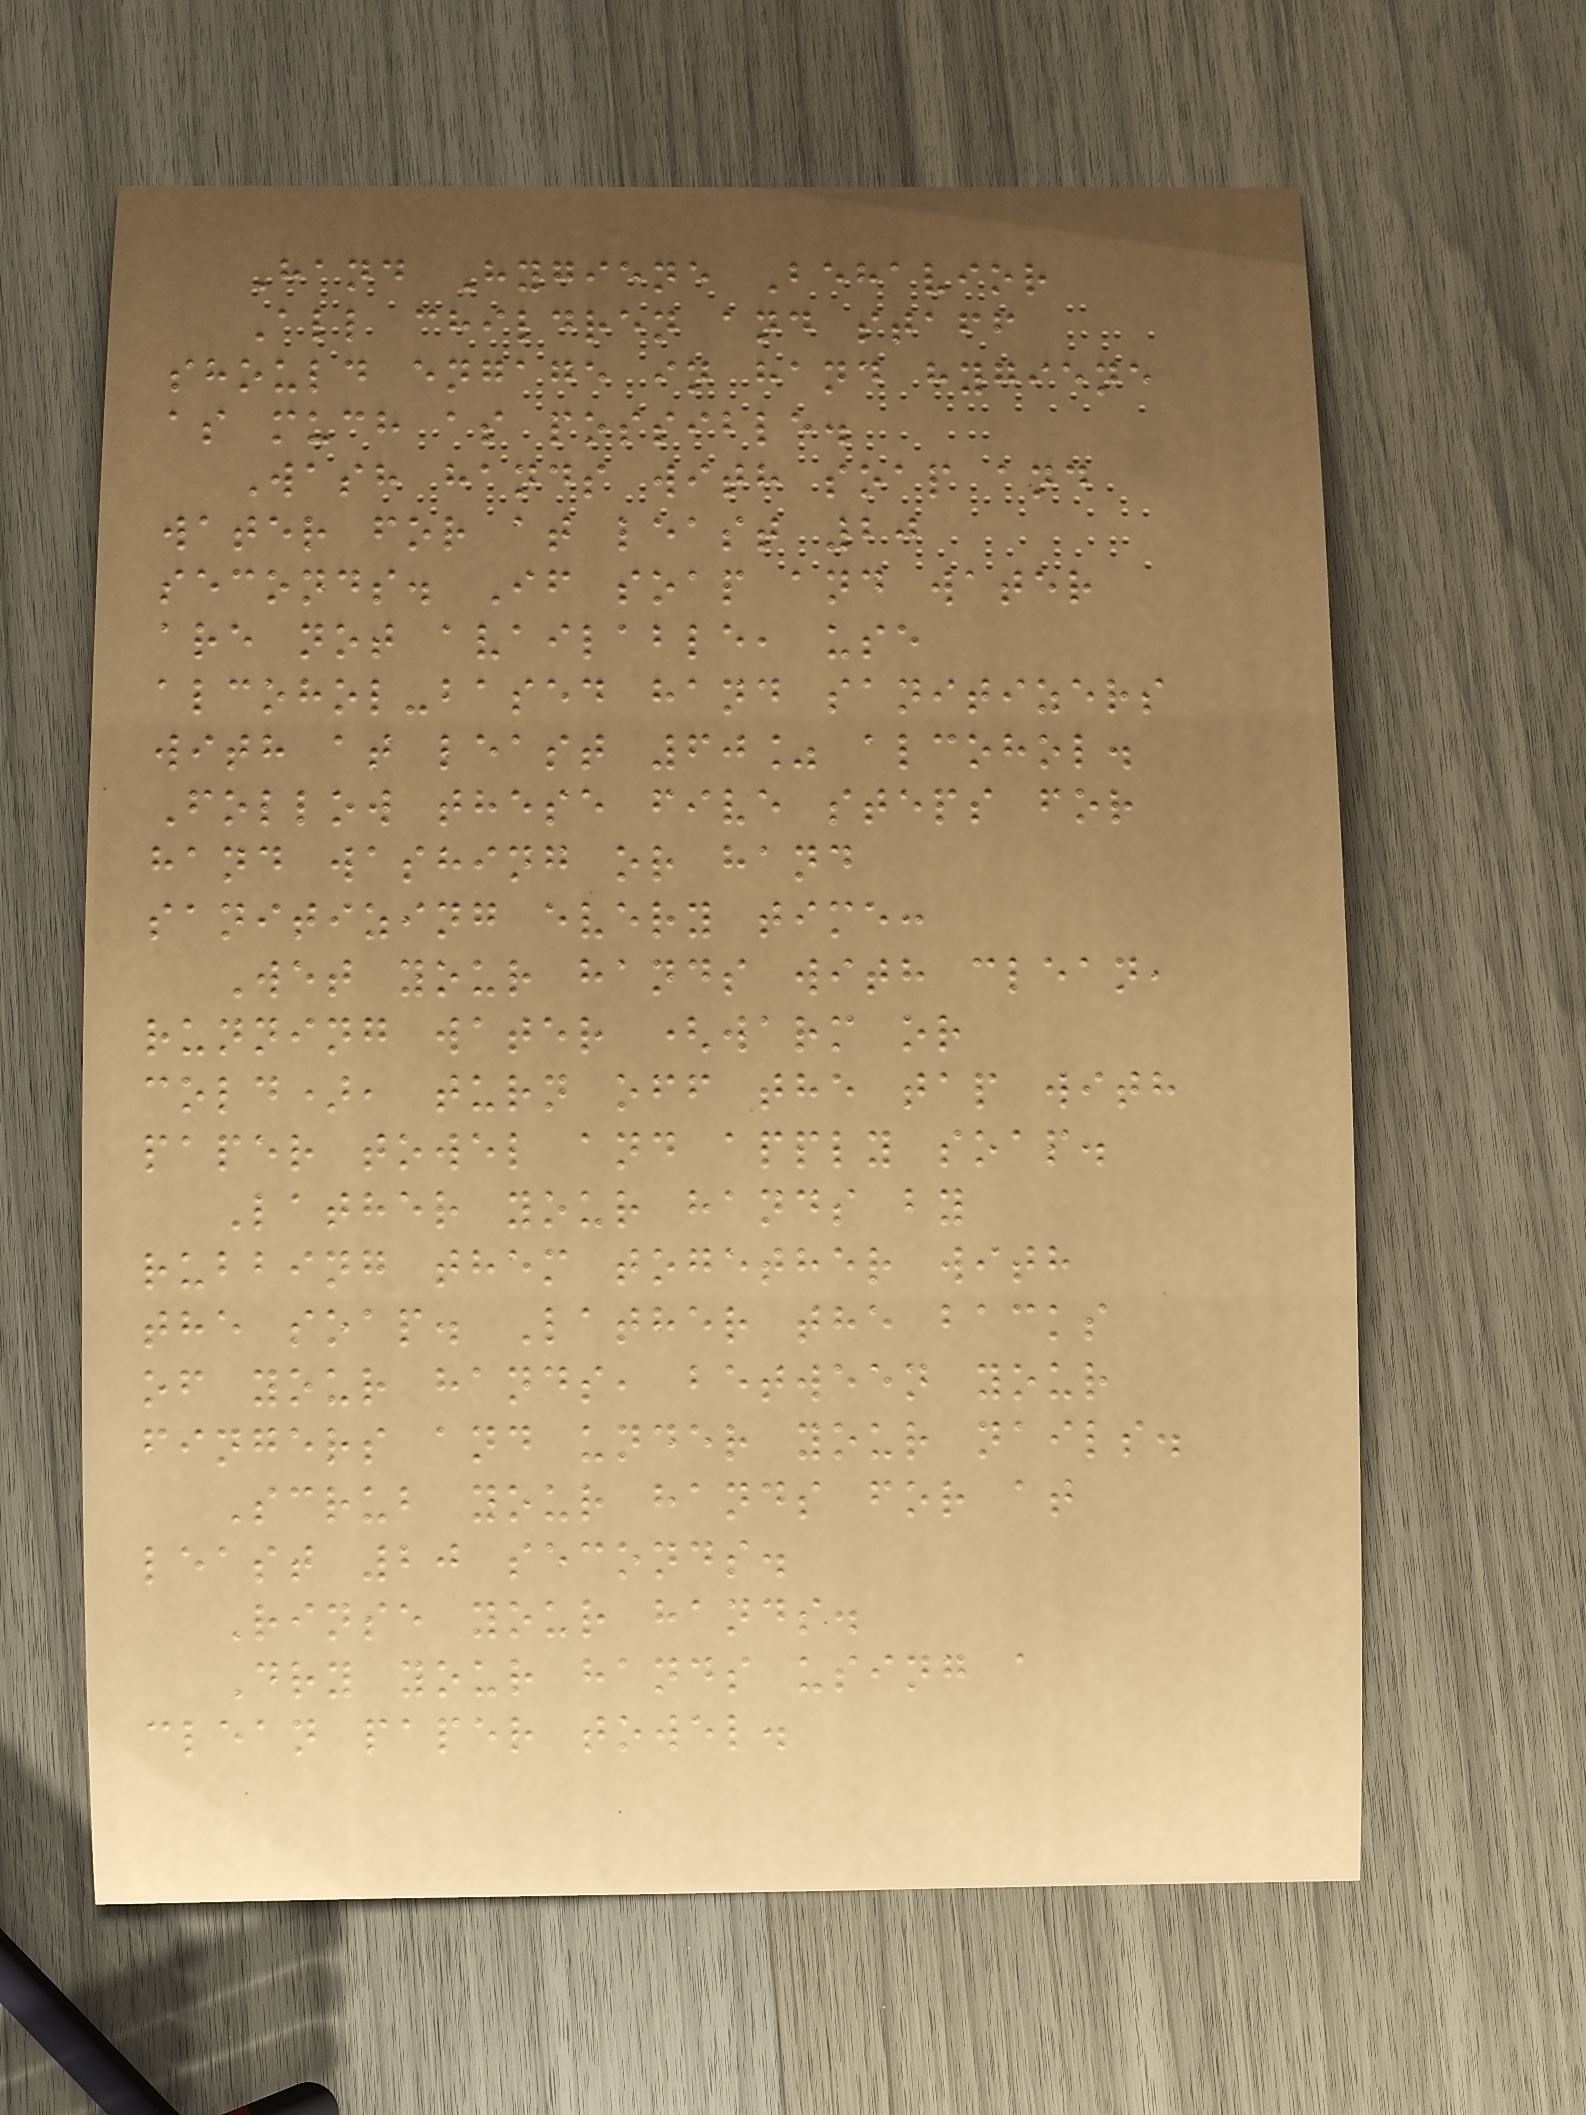Hand Hygiene Behavior
All children and staff
should engage in hand hygiene
as much as possible.
Wash hands with soap and
water for at least 20
seconds. If soap and water
are not available, use
alcohol-based hand sanitizers
with at least 60% alcohol.
Follow these five steps for
hand washing or hand
sanitizing every time:
Wet your hands with clean,
running water (warm or
cold), turn off the tap with
paper towel and apply soap.
Lather your hands by
rubbing them together with
the soap. Lather the backs
of your hands, between your
fingers and under your nails.
Scrub your hands for at
least 20 seconds.
Rinse your hands.
Dry your hands using a
clean paper towel.
